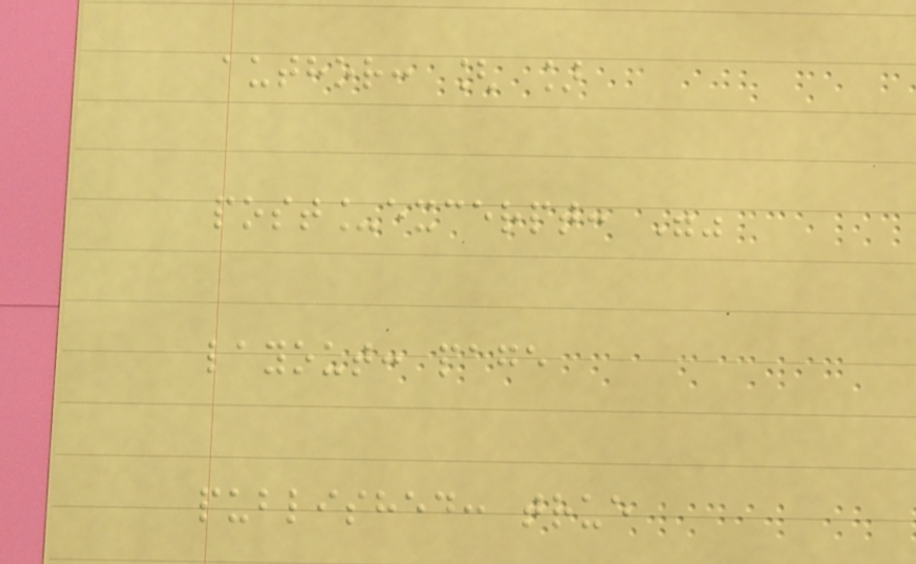author: [ ]
post_excerpt: ""
layout: page
published: true
